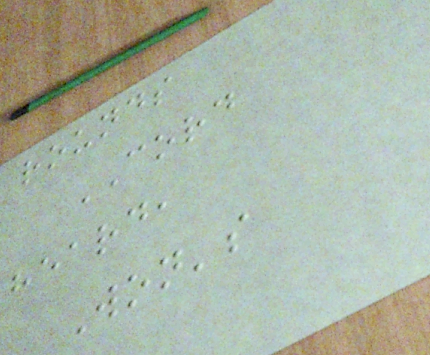rounds
CORD
heard,
Won's
